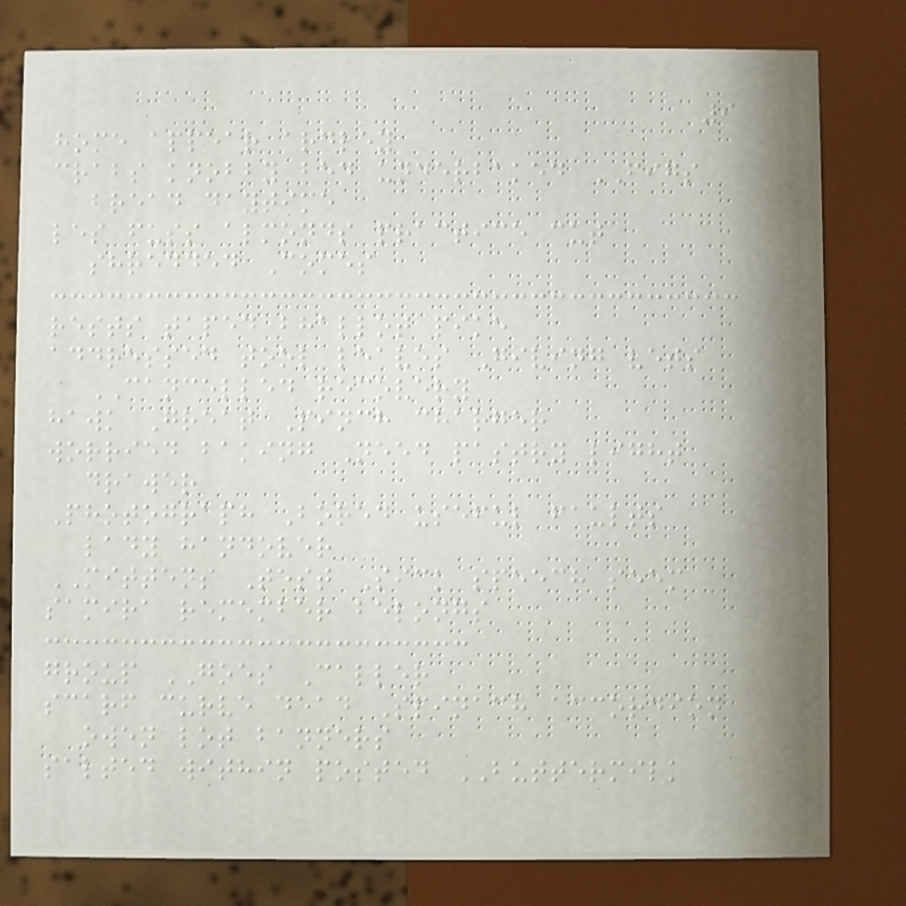9
home appear ardley
crabs knobby bed underbaked FIGS
bread daytime
les fuss almonds practice cut
shredded Comes
rests taped bhallot pike
addressed tool leaves Giving vets
CANCELLED recovery
hawk Great Pinch charger
worried baking Need pastry light
drawer
Photograph Bored useful faults
lady handover
MITTENS Test Sick speech seem
samira remember belongs
group GOES Caller
scarf curve dead Spinach accordion
owen lot banners
salted within posted BUTTERMILK
